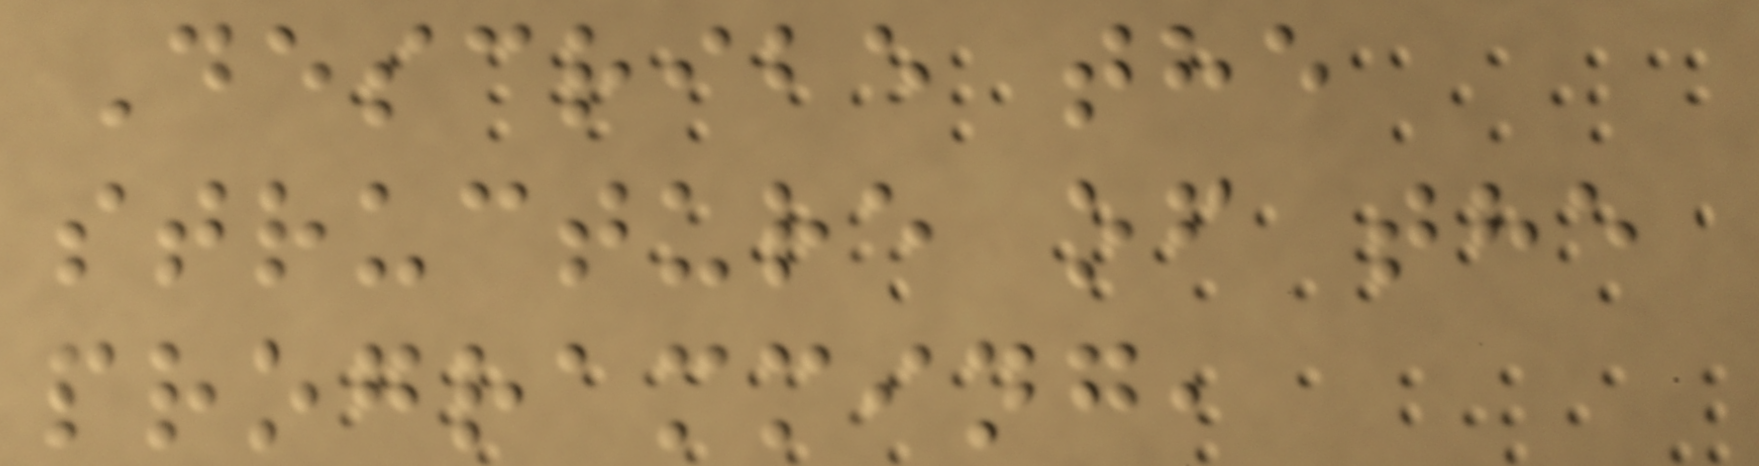Describe the
structure of the
programming,
